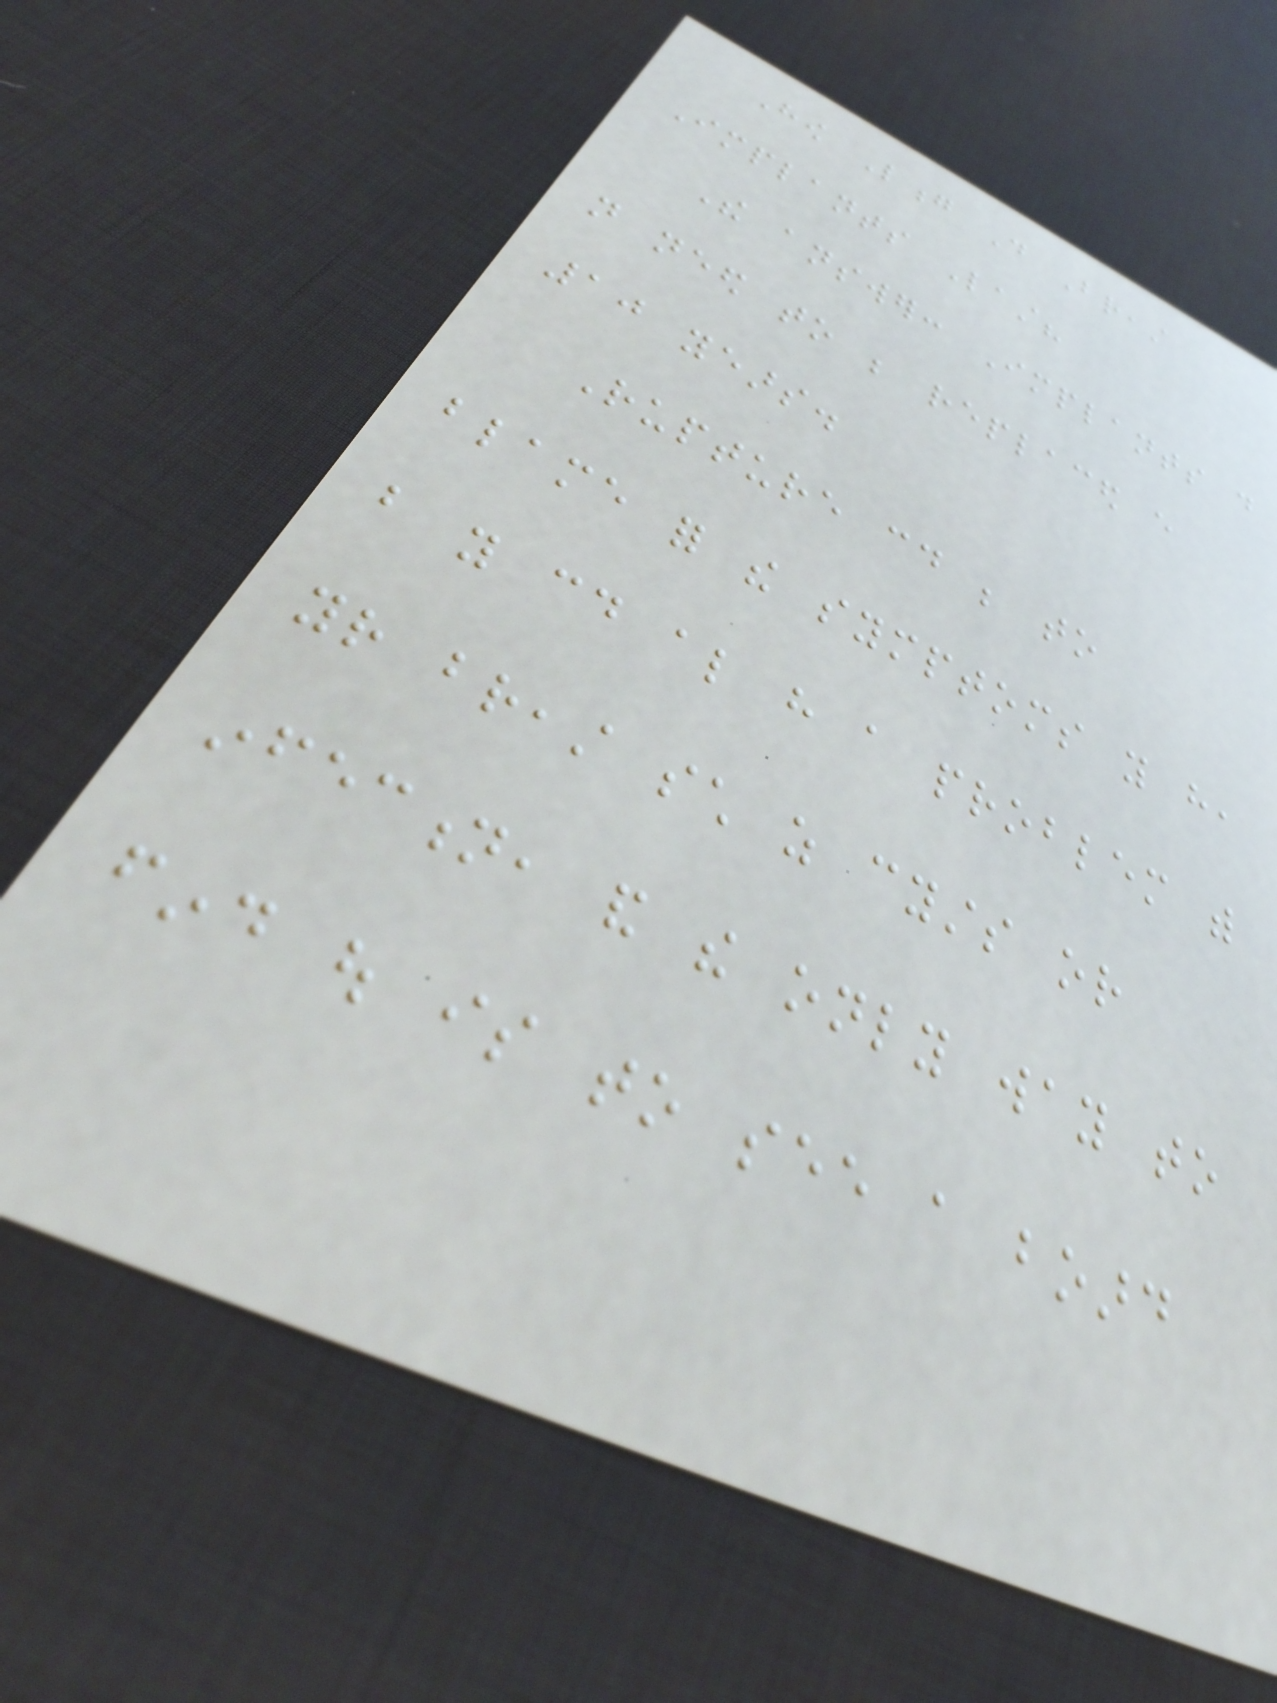How Long Do Breast
Implants Last?
The answer: Implants do
not need to be replaced every
10 years.
Rupture could be to
blame for the symptoms you have,
but you could also have a problem with
your breast such as cysts or
infection, and the only way to
find out is to see a board
